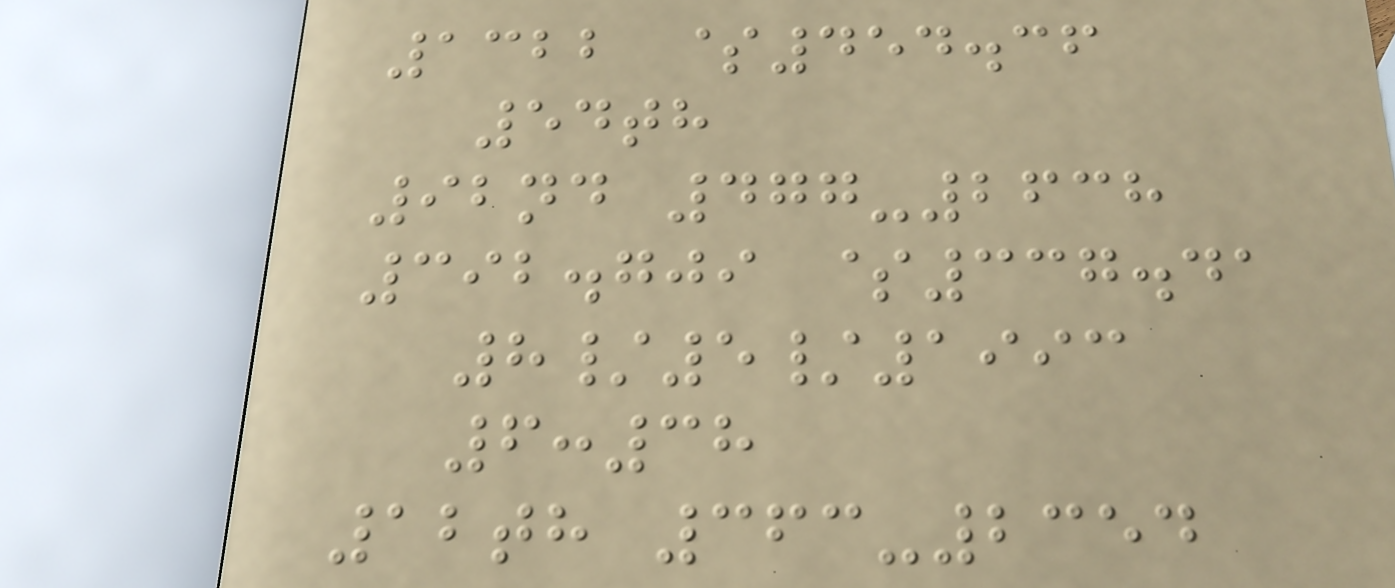1322 $454.36
54th
92nd 477-2638
392.709 $337.41
8/5/1993
6:38
12th 363-2354
